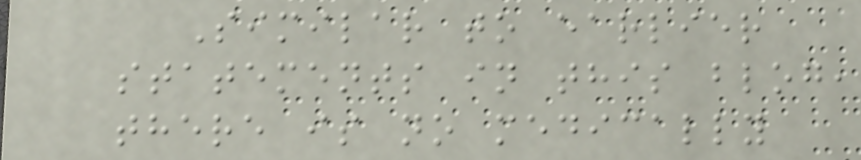Similar to earlier
statements in this blog,
there is no medically
